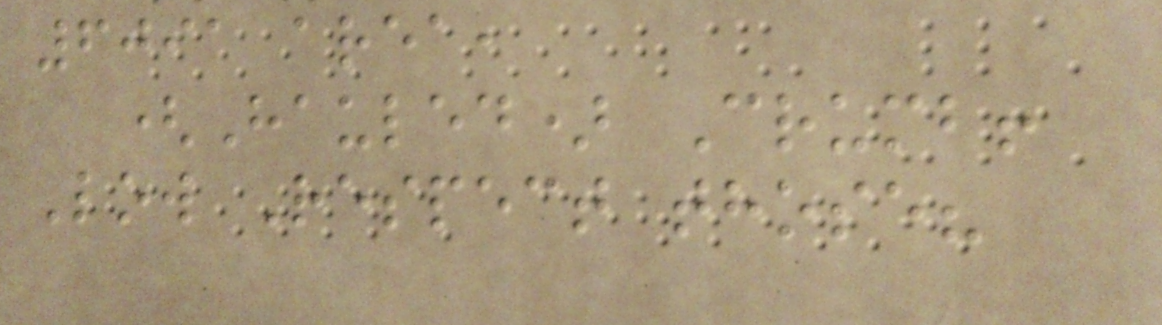6091 area,
(Hauled) Crumb!
Low Respect those?
